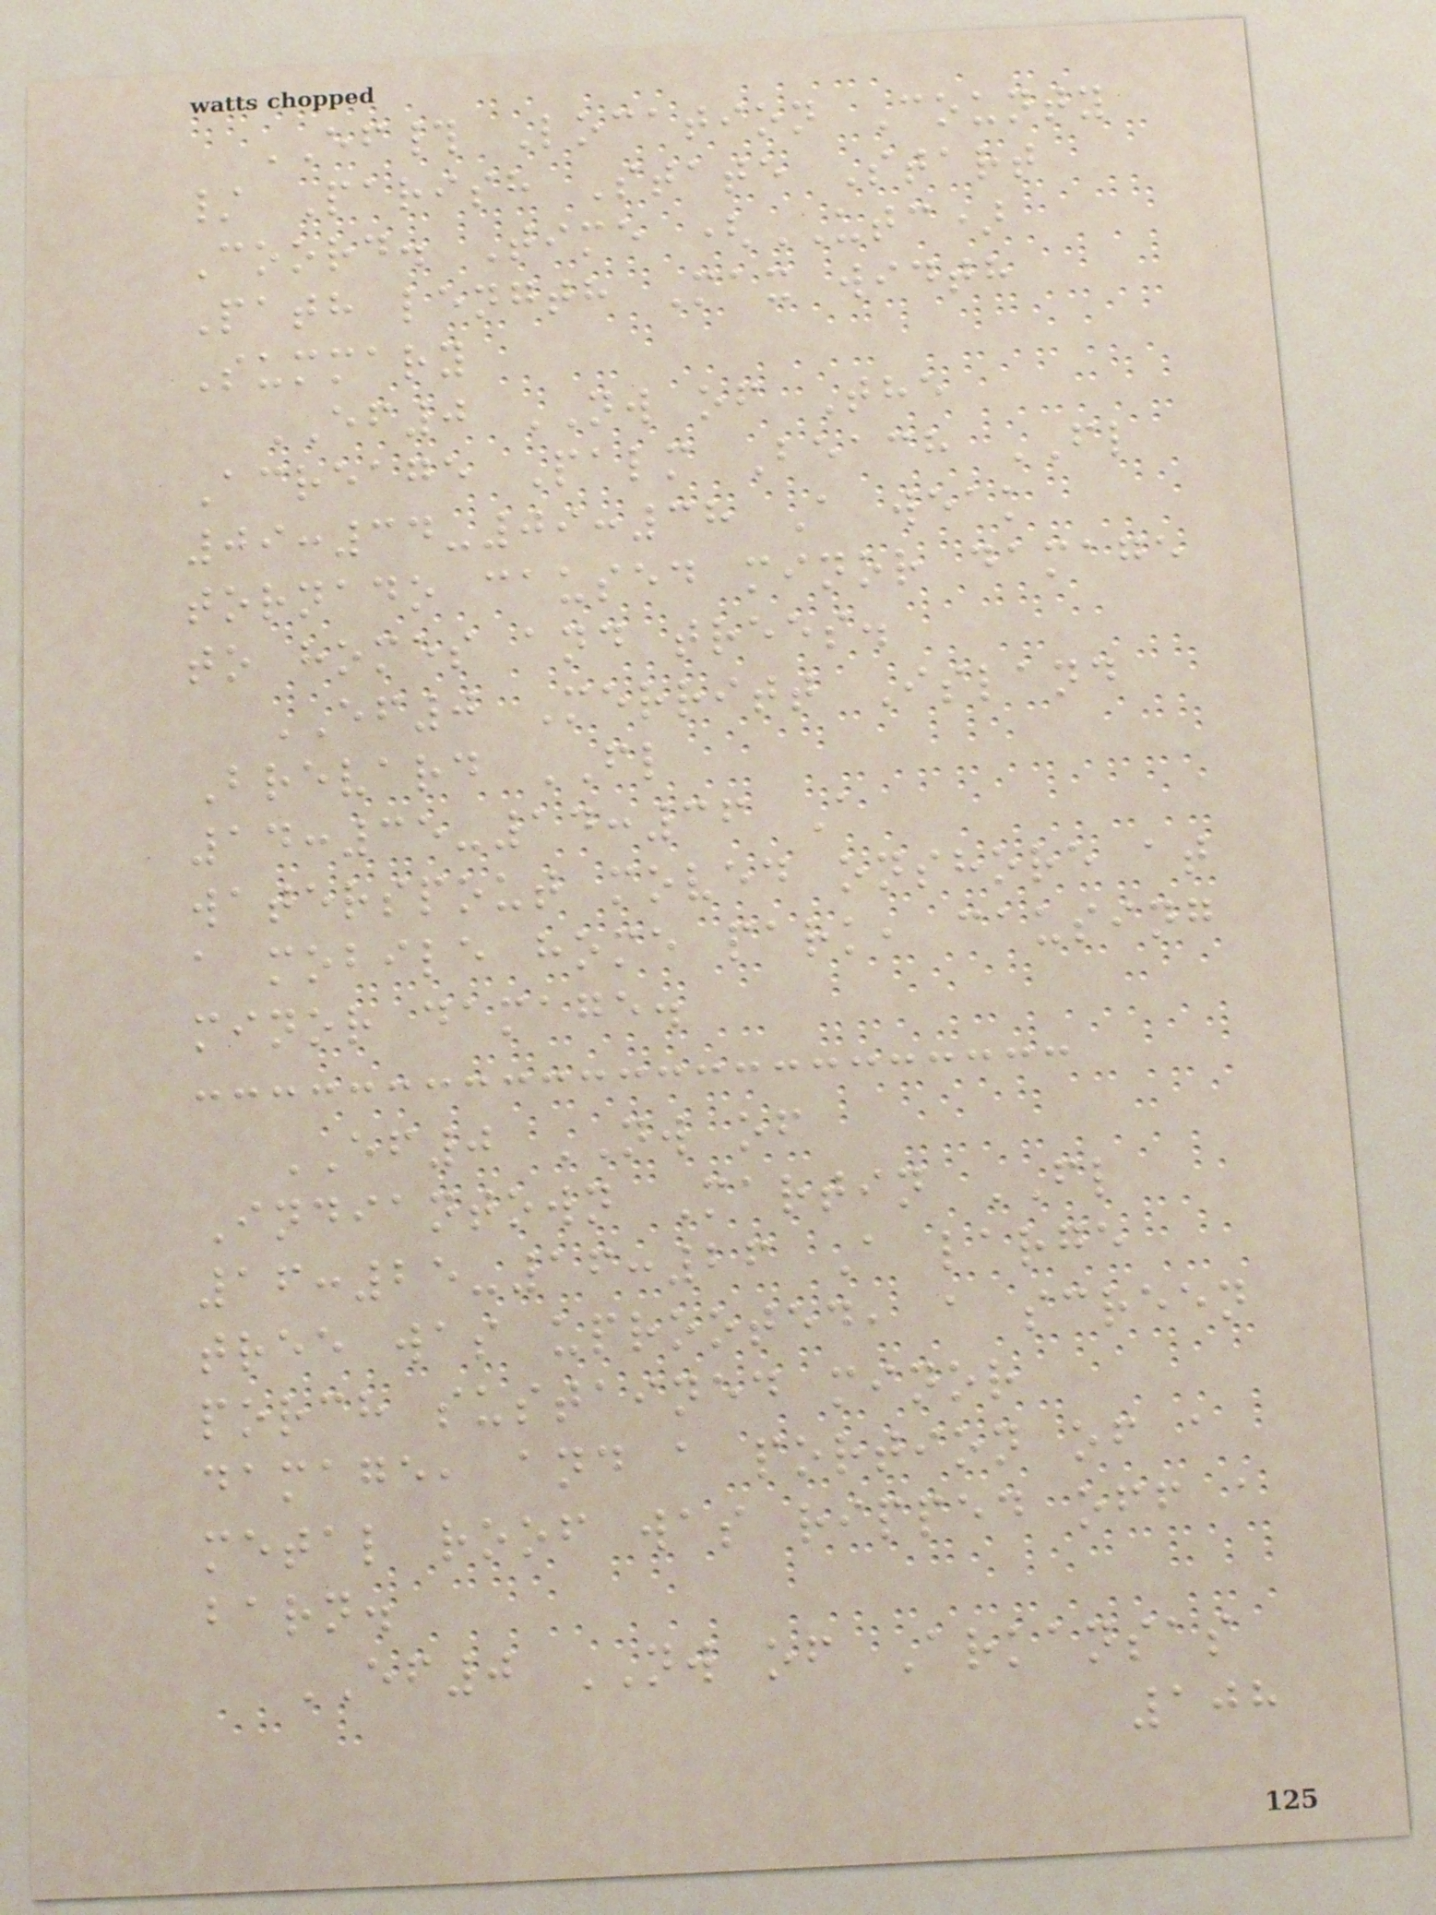EF# Location County
/ Parish State Start
Coord. Time (UTC)
Path length Max width
Summary
EF0 NW of The
Acreage Palm Beach FL
09:34-09:38 A weak
tornado caused minor damage
to homes and trees.
EF0 Merritt Island
Brevard FL
14:35-14:36 A
waterspout moved onshore at
a mobile home park, causing
minor damage.
EF0 NW of
Indiantown Martin FL
16:25-16:26 A large
tree was uprooted, a screen
porch sustained minor
damage, and a portion of a
metal roof was ripped off a
barn.
EF0 NW of Arkansas
108
